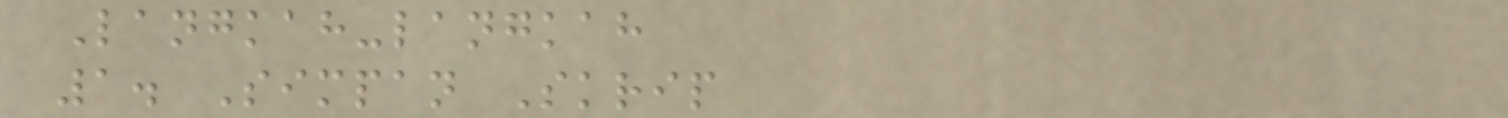Langkah-langkah
1. Simpan Skrip
